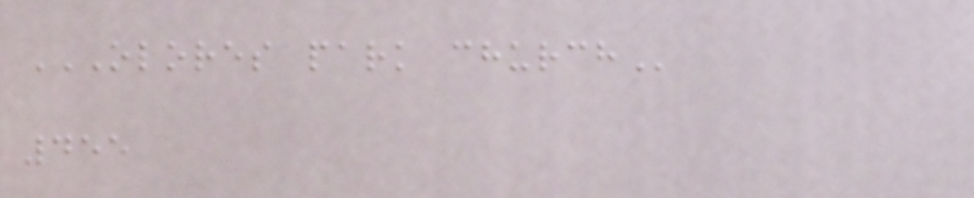OLORES PARK CHURCH
455
